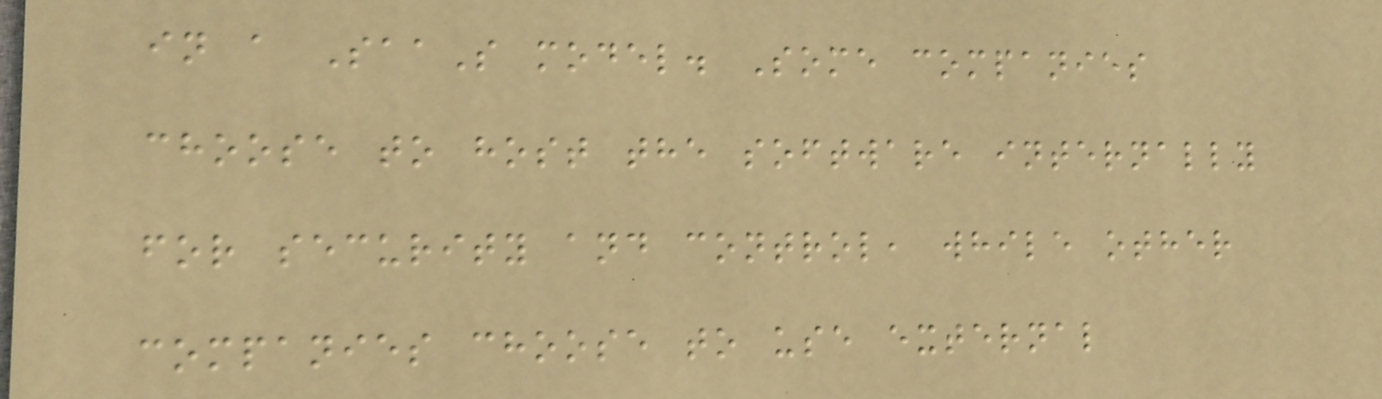in a SaaS model. Some companies
choose to host the software internally
for security and control, while other
companies choose to use external
